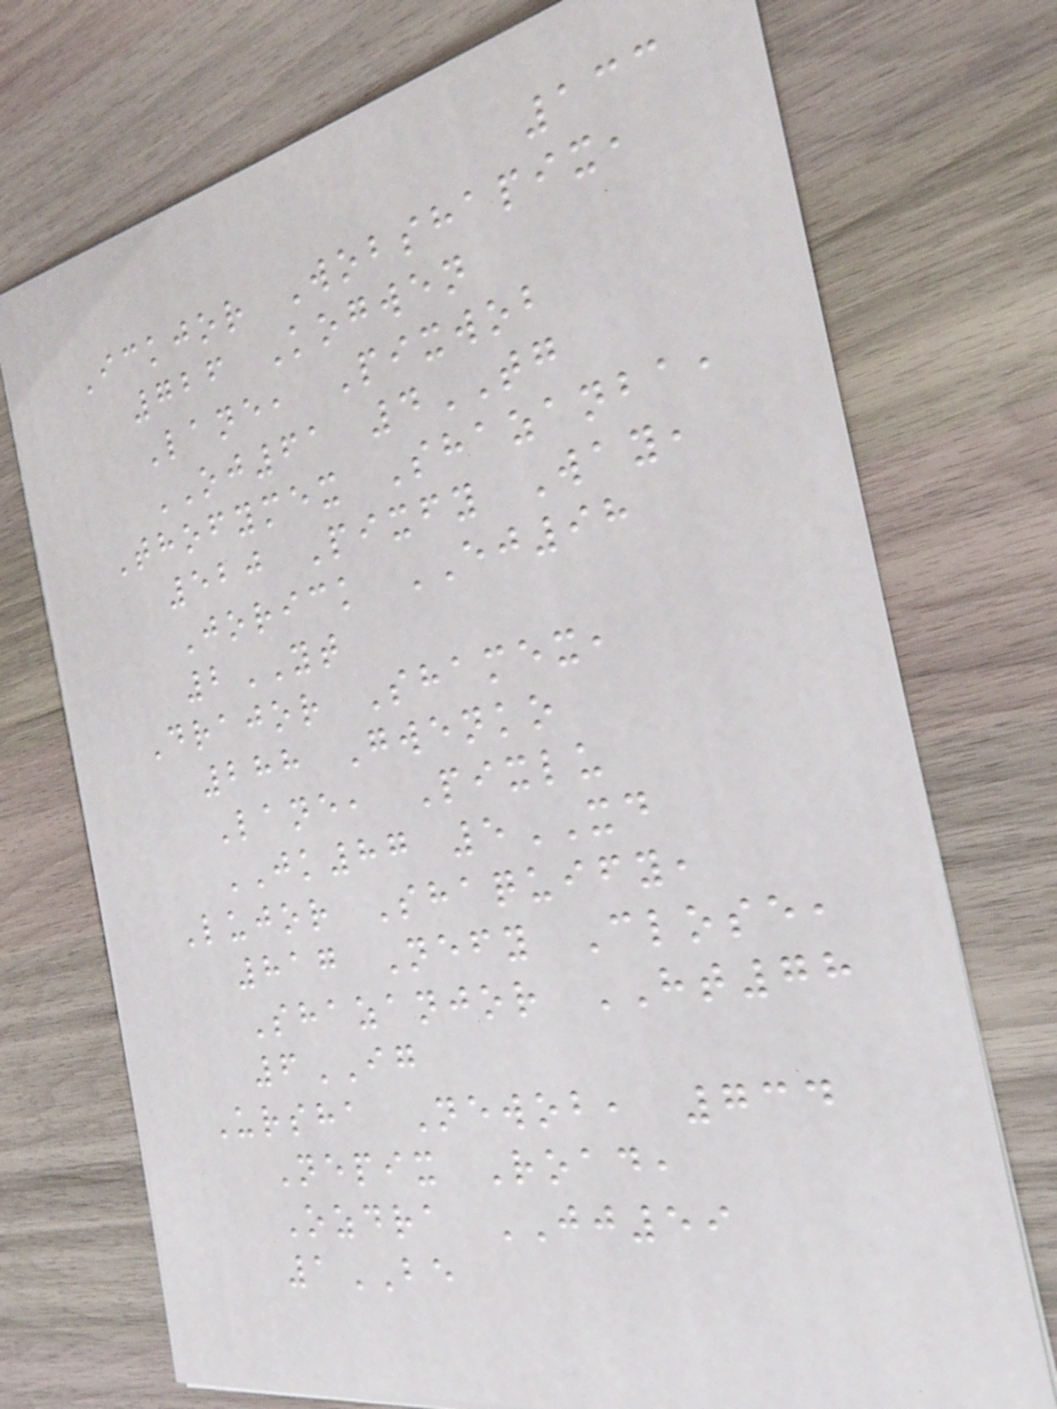133
Ickjor Wobshapix,
726 Kogwen
Lane, Pixwob
OJ61 4TG
Thofymex Shazanba,
520 Pixfy Way,
Jorick EJ98
2YT
Drajor Shamex,
288 Gwenko
Lane, Pixlu
JK87 5XD
Lujor Shaquify,
817 Nefy Close,
Shazanjor HT78
6IG
Ursha Newob, 734
Nepix Road,
Ozdra JJ59
1BE
